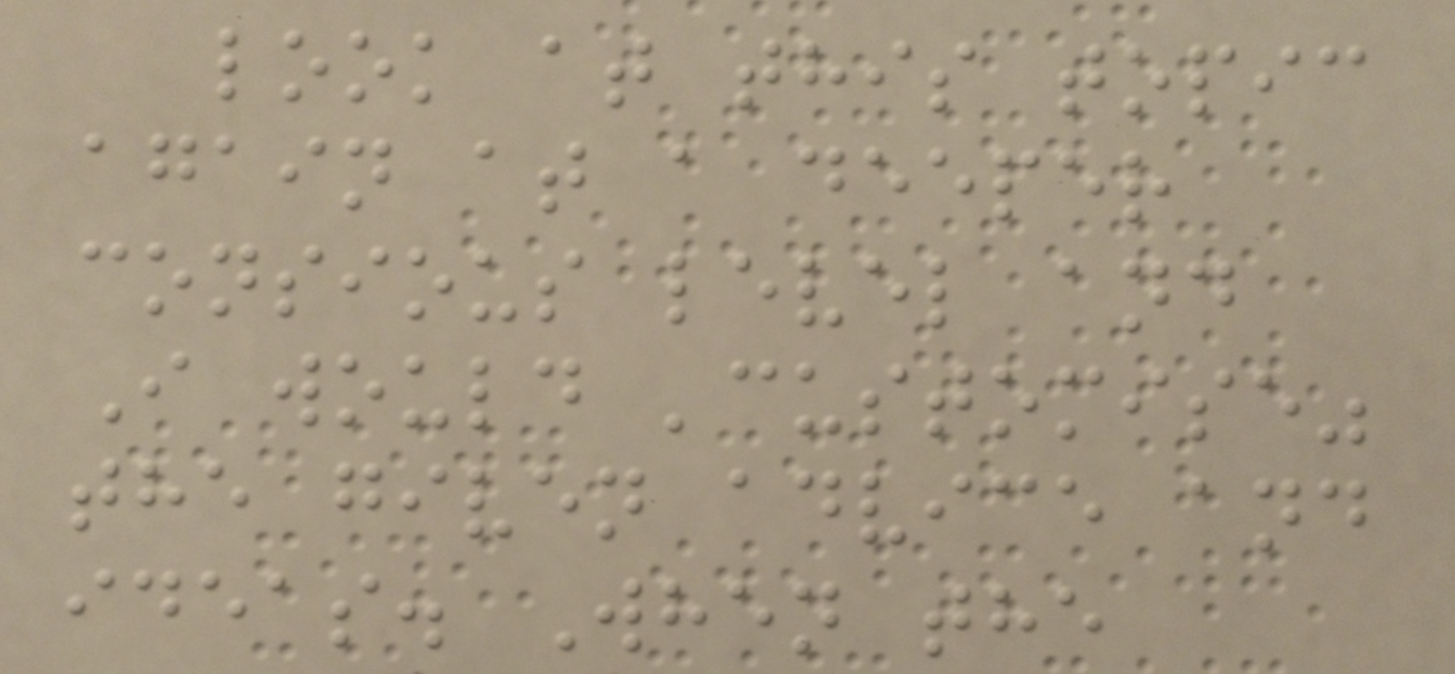look at this topic
again at a deeper
consious level and
I would 'customise"
the given advice and
ideas. When the
